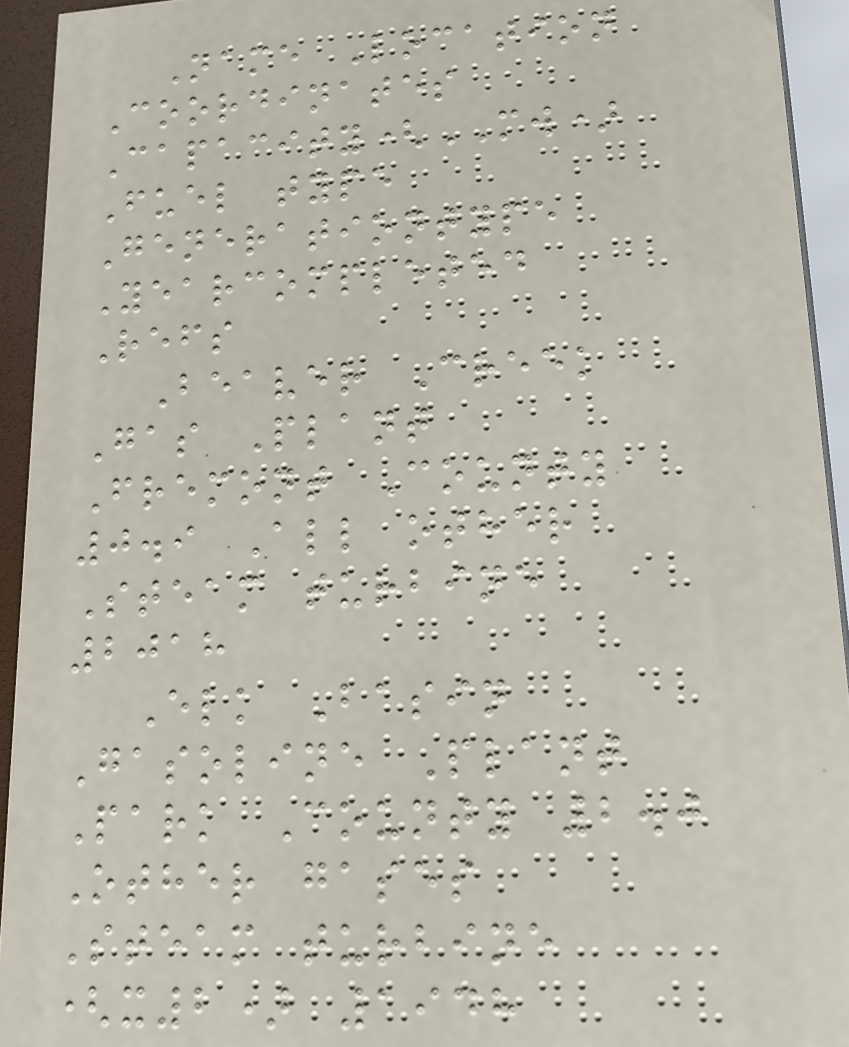Name Location
Coordinates
Capacity(MW)
Fuel type
Generationtype
Yearcompleted
Refs
Beaver Creek
Gas Plant
Fremont County
0.9 All other
Steam turbine
2018
Elk Basin
Gasoline Plant
Park County 2.0
Other gases
Steam turbine
(x2) 1948
